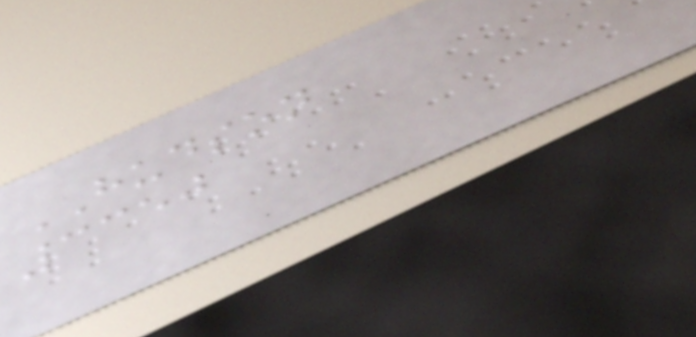HUDSON
3350
